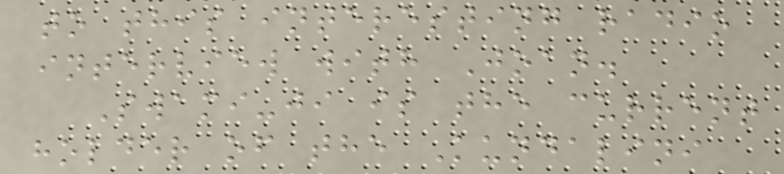to this interesting radio
interview with Joan.
Swami-ji is the current
holder of the Kundalini
